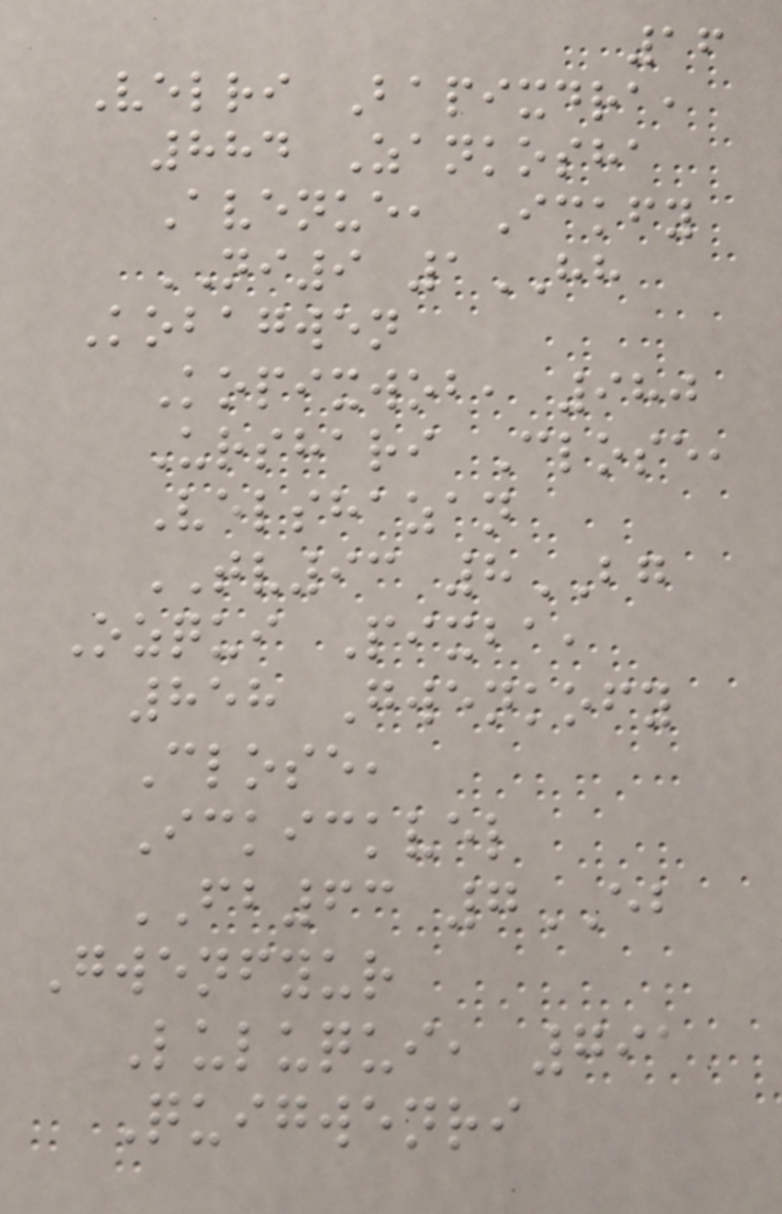16
Velri Bapixdra,
884 Zankosha
Avenue, Ickfy
NI9 1HH
Kobagwen
Kopixwob, 980
Urshari Close,
Velshazan
TV93 8BG
Ozqui Pixba,
858 Gwenkofy
Close,
Ickickvel
FB63 7EB
Gwenfyur
Luluqui, 791
Quigwenri
